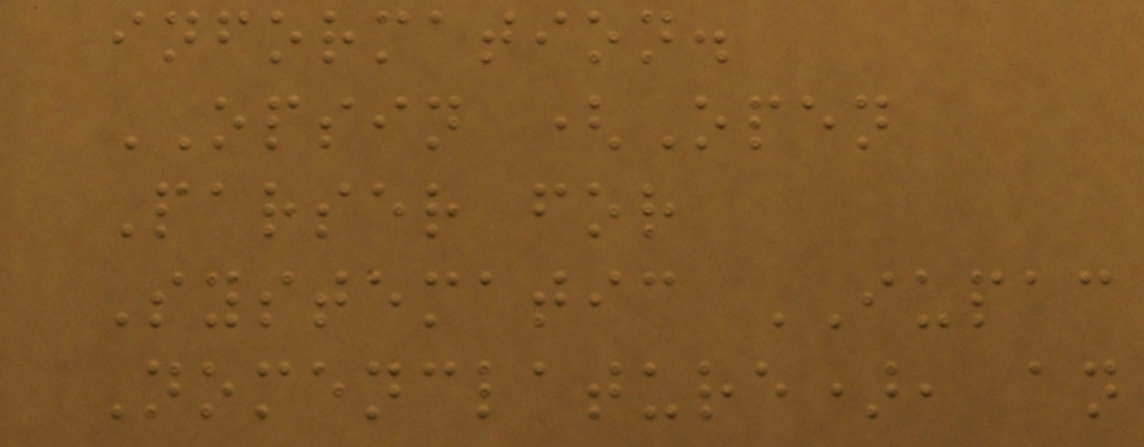information.
OPSIN (Open
Parser for
Systematic IUPAC
Nomenclature), an
